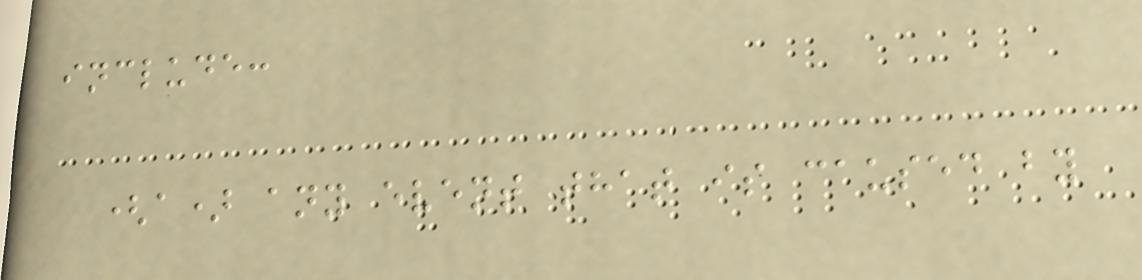include:
(a) any event that is caused by
